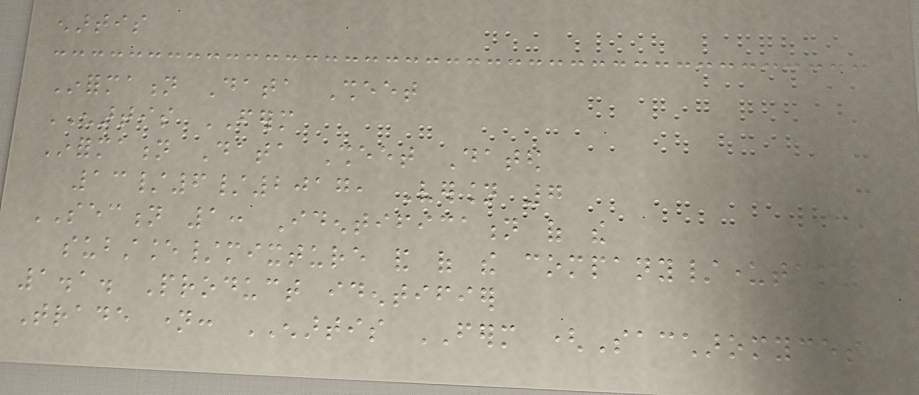enartis
Information Data Sheet
ENARTIS FERM
Information Data Sheet Dated
13/6/2017, Version 7
SECTION 1: Identification of the
substance/mixture and of the company/undertaking
1.1. Product identifier
Trade name: ENARTIS FERM (Saccharomyces
